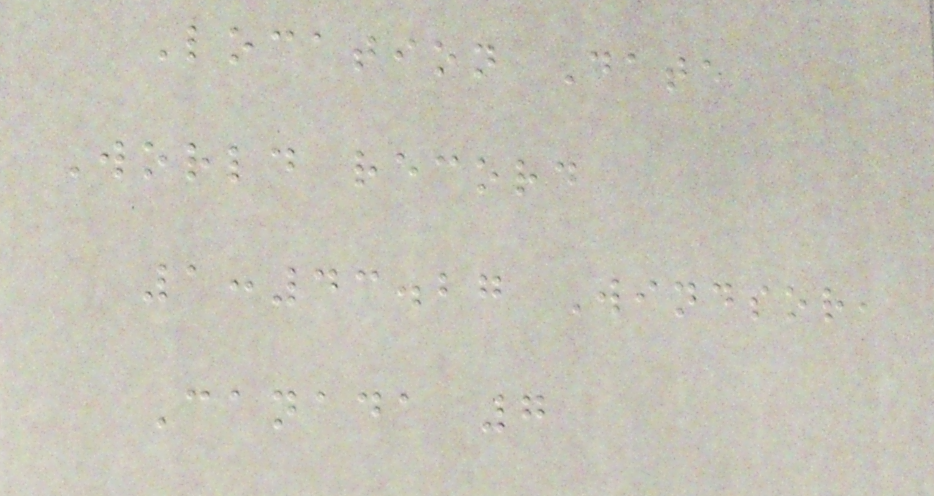Location Date
World record
1:43.27 Windsor,
Canada 7
